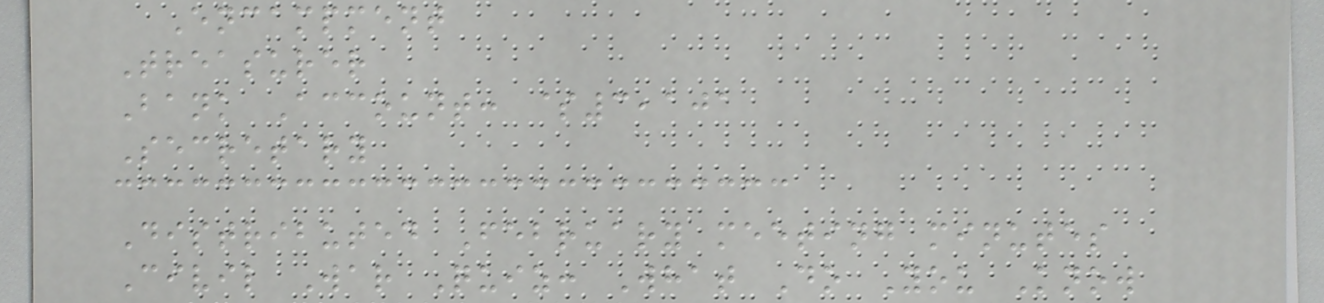Encampment
Treasurer
Bank Account: $3,101
Secretary
Distributed February meeting minutes
Civil War Quiz: What Do You Know
